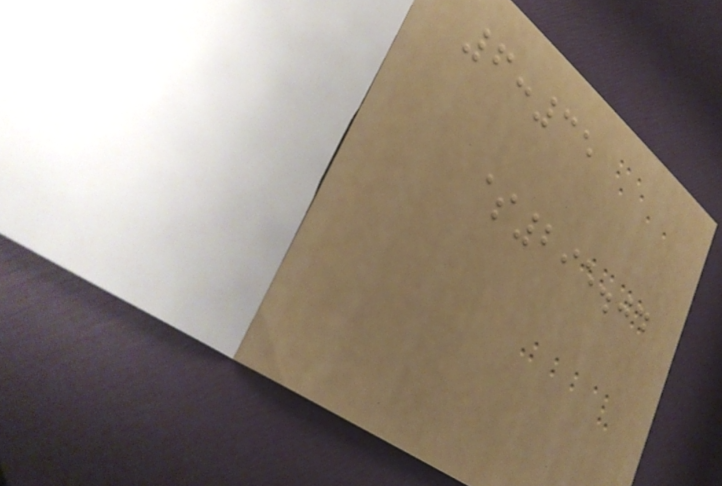6:35
$295.04
